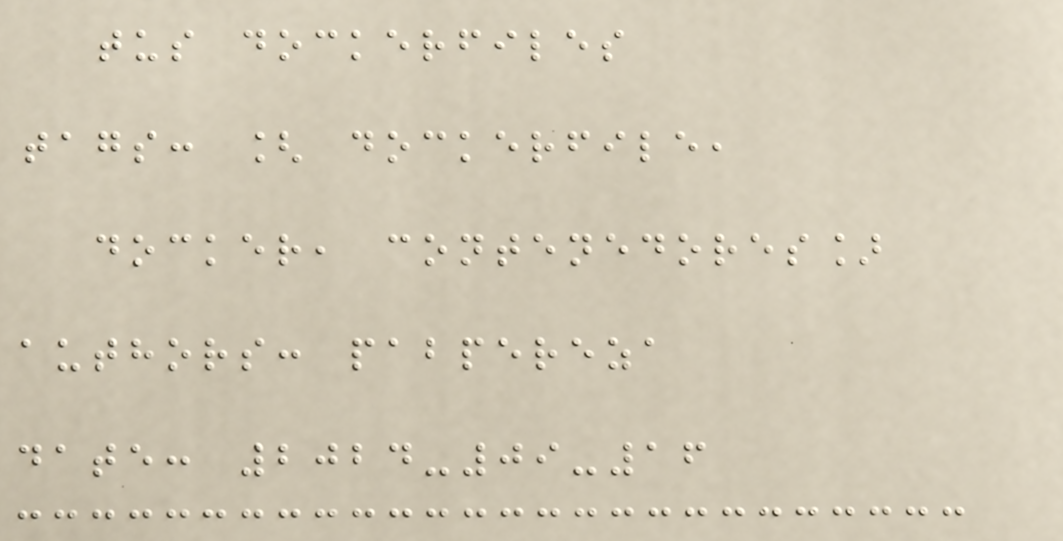tus dockerfiles
tags: [ dockerfile,
docker, contenedores]
authors: pabpereza
date: 2024-09-16
